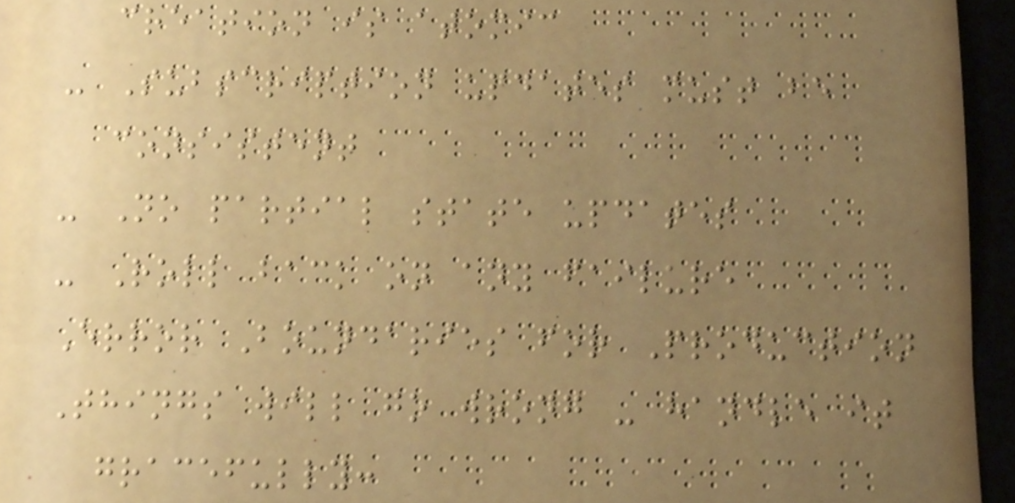creation is atomic
- Subscription updates must be
consistent
- No partial state updates
- Roll back on any failure
Error Boundaries for Production
Things will go wrong - handle it
gracefully:
